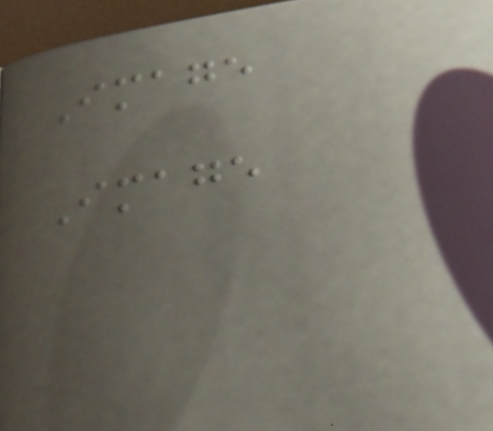Image
Image
